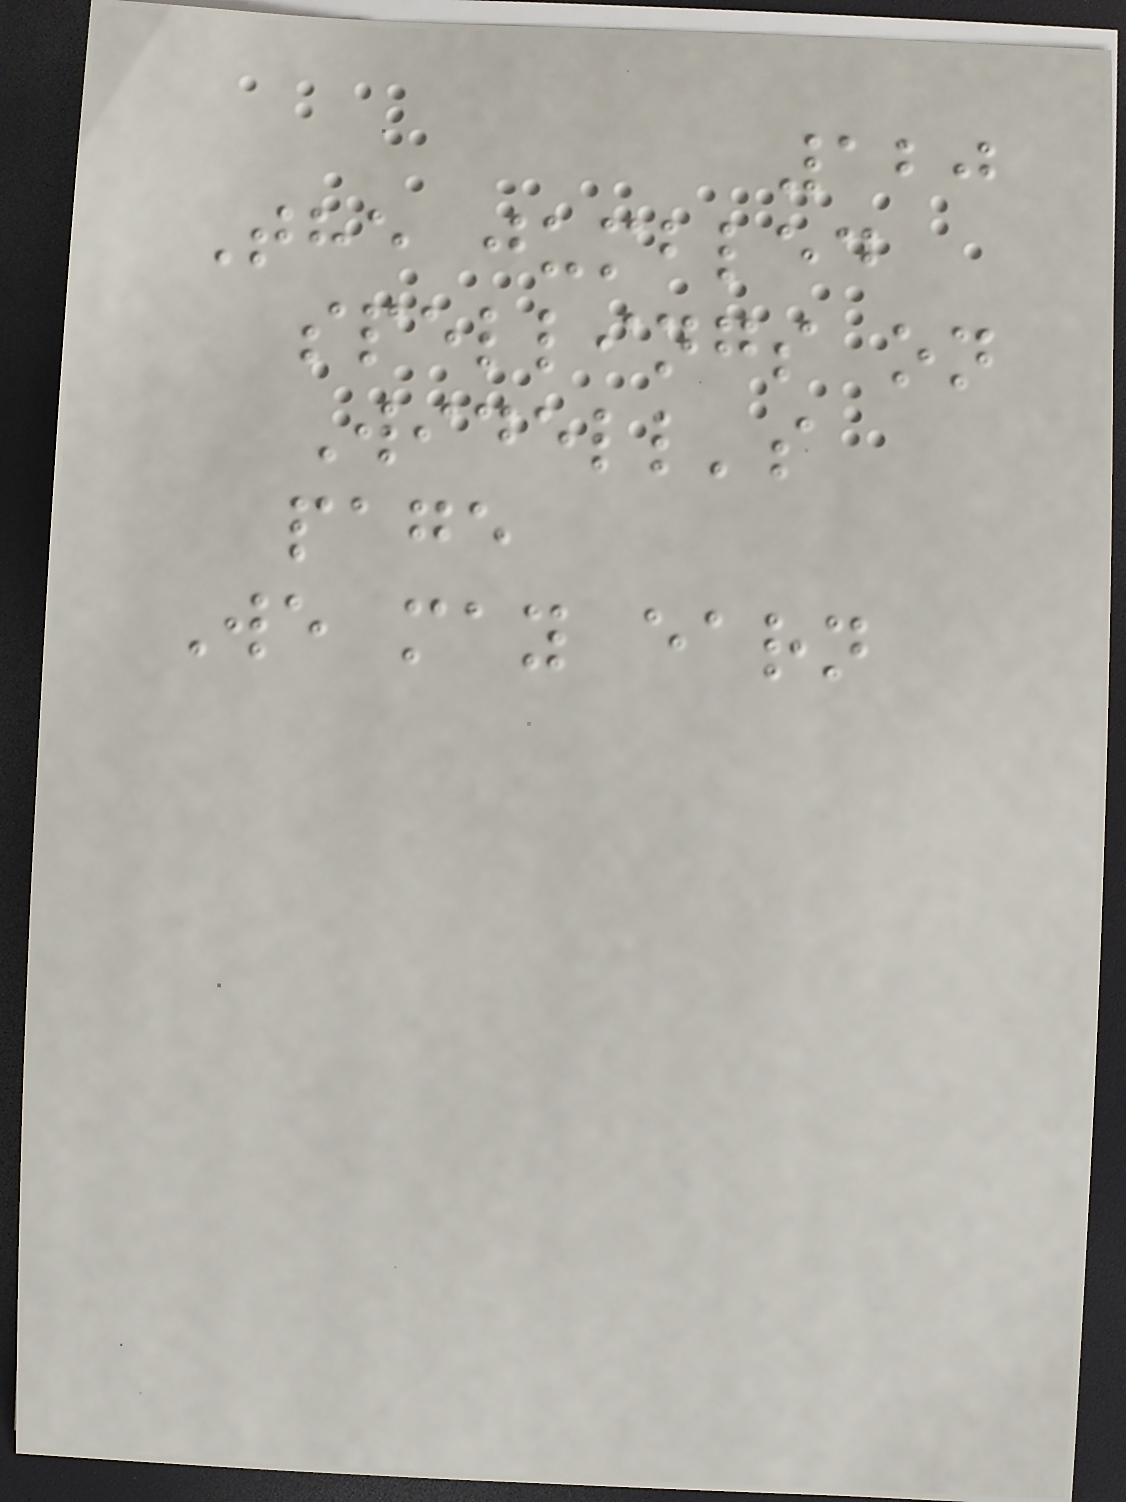120
The jumbled
spellings on
Widell's
page
We may earn
